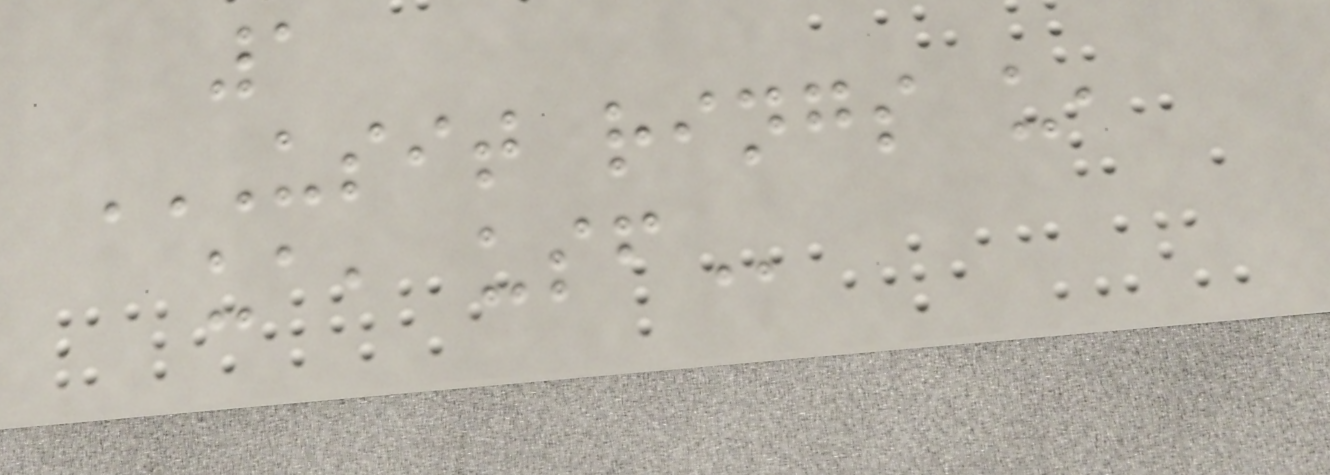1
USIT RINGS U,
UA, USF
